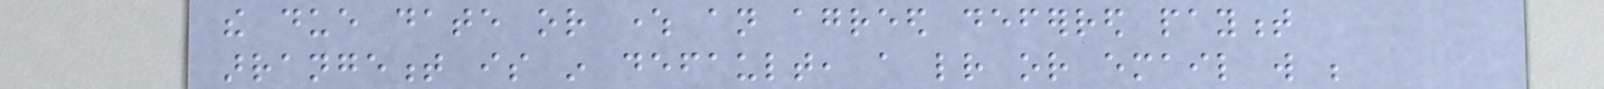the due date or where an agreed deferred payment
arrangement is in default, a letter or email will be
